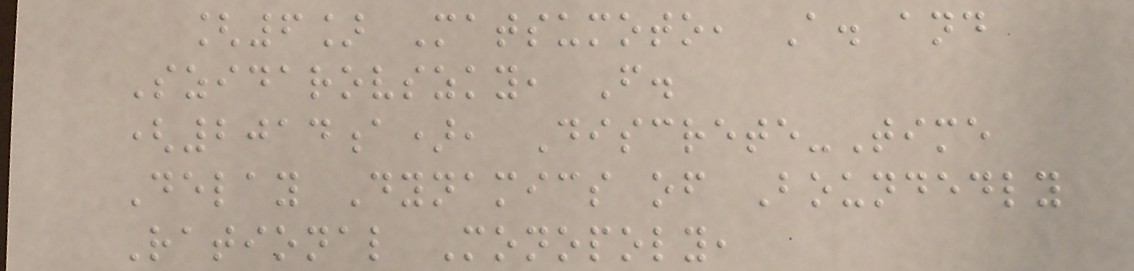[6] Matsumoto, A. and
Szidarovszky, F.
(2014a), Discrete-Time
Delay Dynamics of Boundedly
Rational Monopoly,
